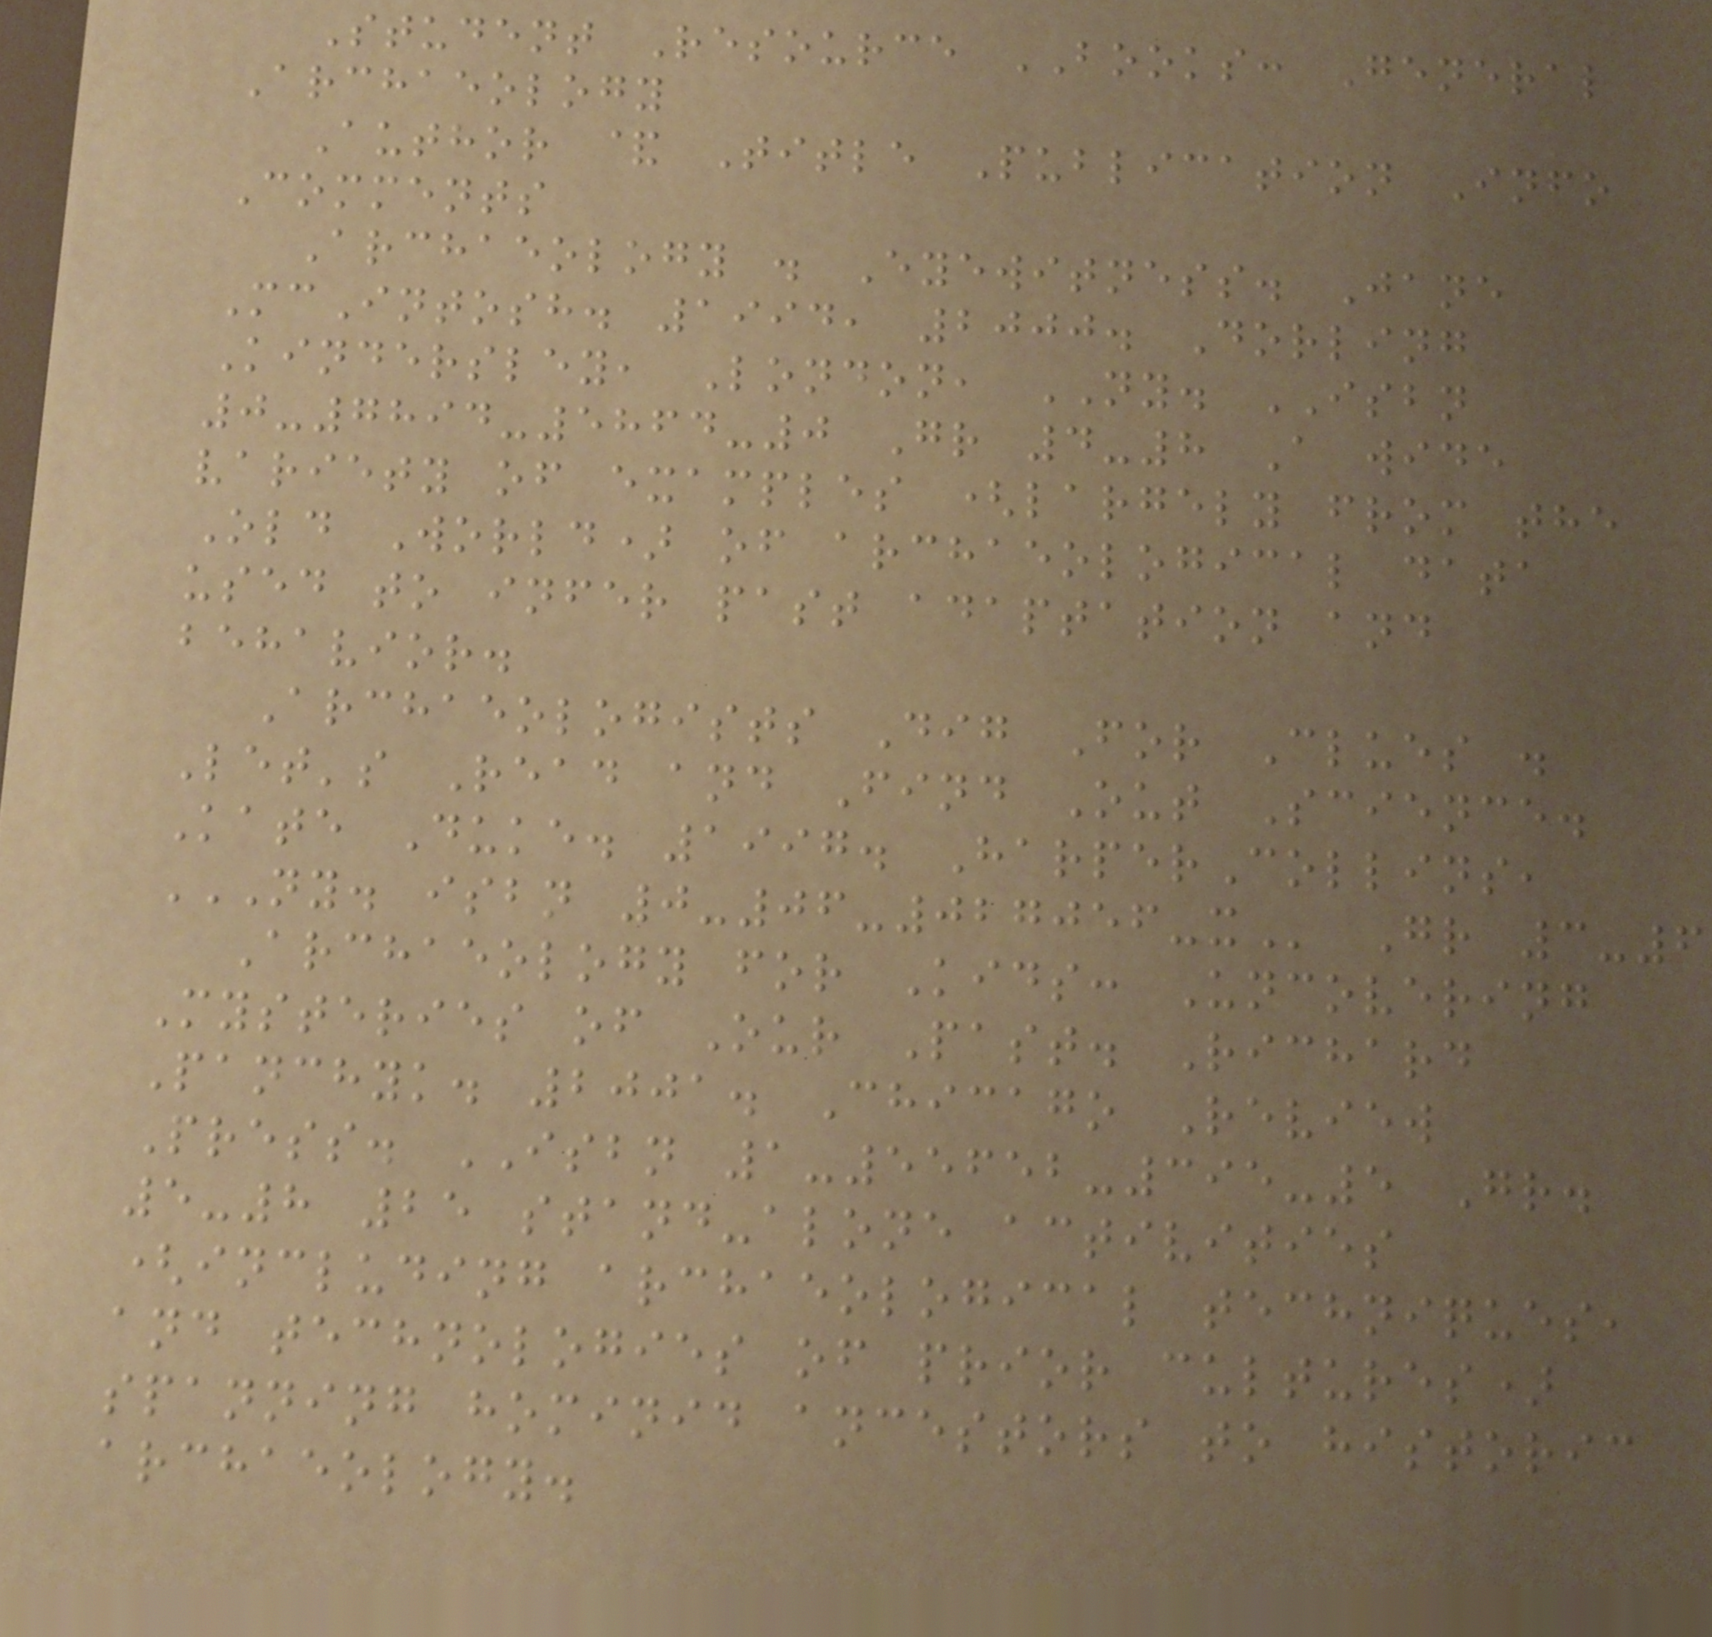Student Resource BOOKS: General
Archaeology
Author & Title Publication Info
Comments
Archaeology . Eyewitness. Jane
McIntosh. 1994, 2000. Dorling
Kindersley, London, NY. ISBN
0-7894-5864-0 Gr 4-8 A wide
variety of examples (largely from the
Old World) of archaeological data
used to infer past adaptation and
behavior.
Archaeologists Dig For Clues .
Let's Read and Find Out Science.
Kate Duke. 1997. HarperCollins,
NY. ISBN 0-06-027056-X Gr 3-6
Archaeology for Kids: Uncovering
Mysteries of Our Past. Richard
Panchyk. 2001. Chicago Review
Press. ISBN 1-55652-395-5 Gr.
5-8 25 stand-alone activities
(including archaeological techniques,
and technologies of prior cultures)
spanning hominid ancestors to historic
archaeology.
